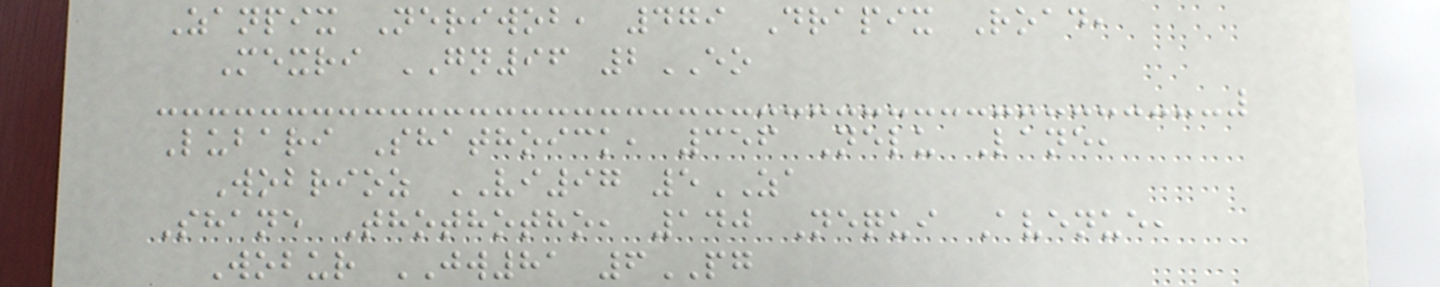Zanpix Neriwob, 479 Drapix Road,
Mexri GN96 2EO
Lubari Shathoick, 356 Nelu Lane,
Wobrioz VI97 5ZA
Shane Thothotho, 140 Nequi Avenue,
Wobur JW81 6PG
